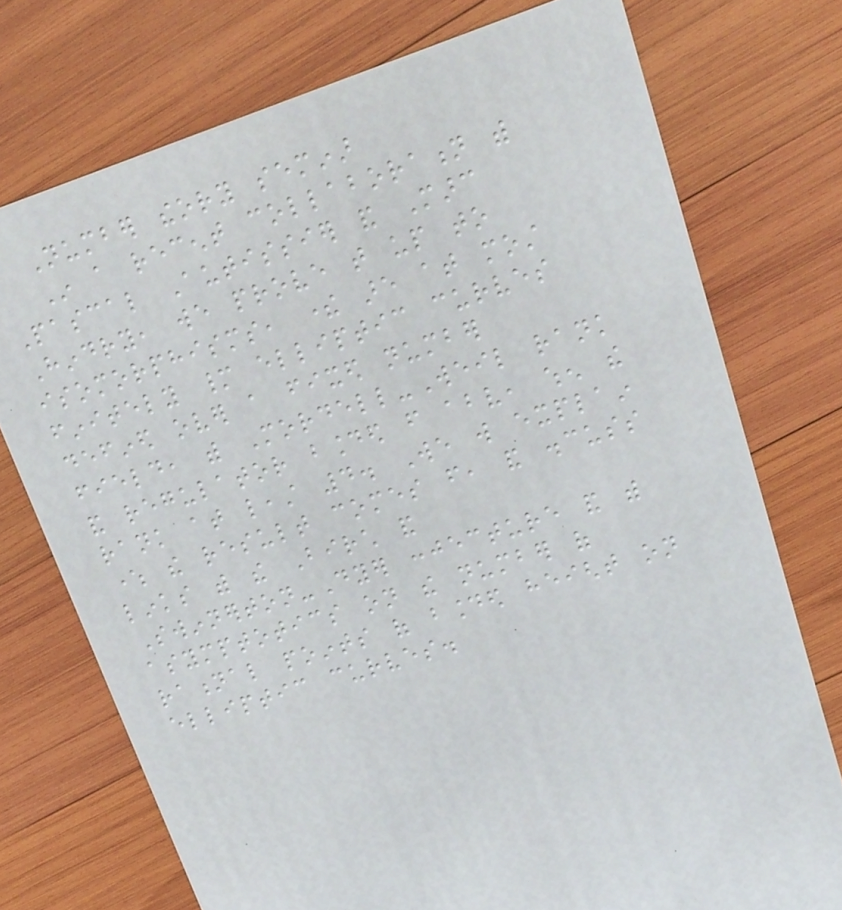Number theory seminar
In a recent collaboration with
Pascal Autissier and Marc
Hindry, we prove that up to
isomorphisms, there are at most
finitely many elliptic curves
defined over a fixed number
field, with Mordell-Weil rank
and regulator bounded from above, when the
rank at least 4. We will explain
where the result comes from, and discuss
links with the Birch and
Swinnerton-Dyer conjecture and with
asymptotics on the number of
rational points of bounded height on
elliptic curves.
